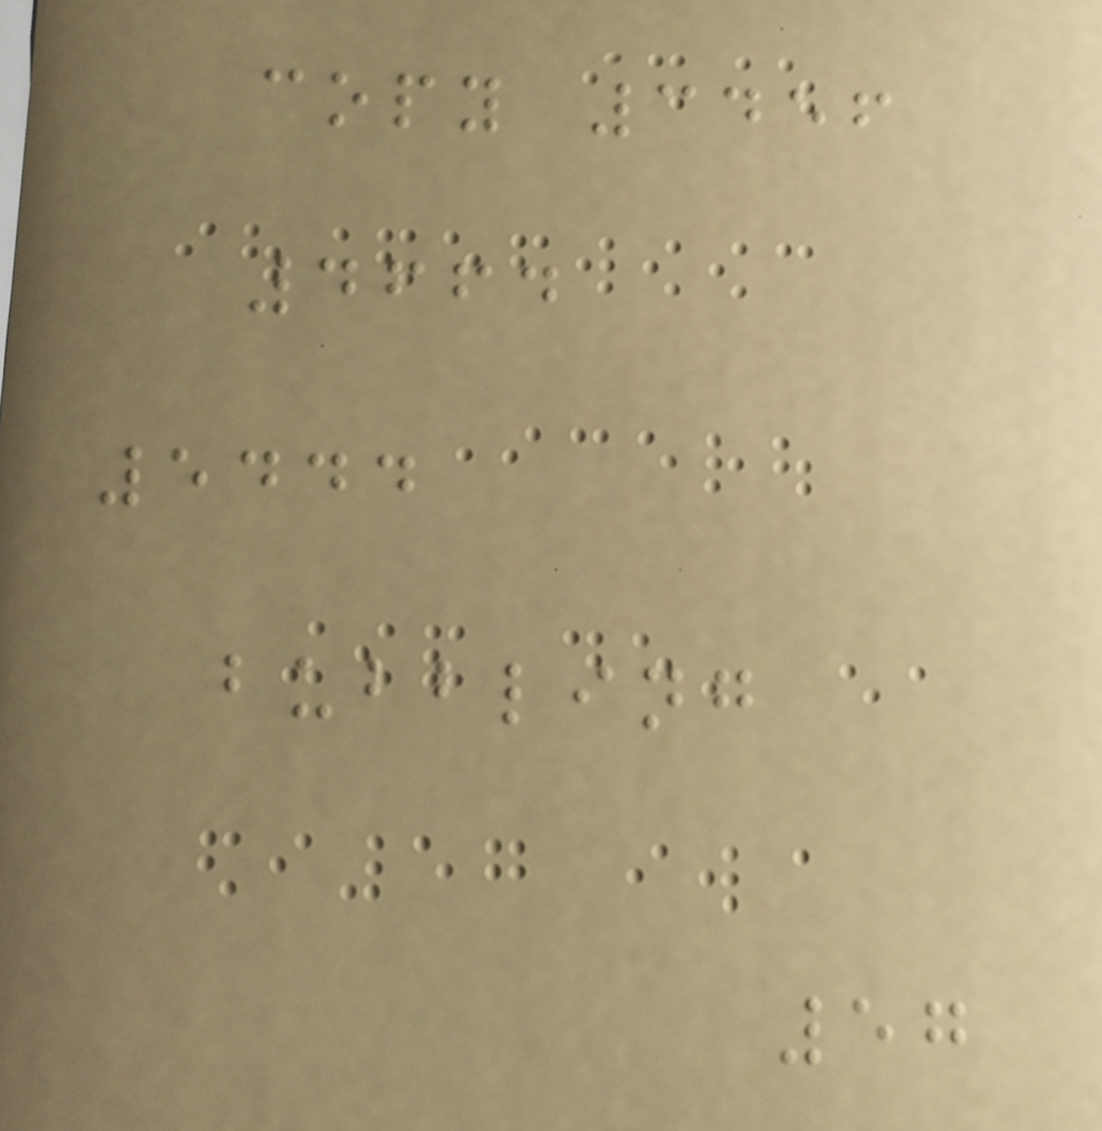copy 3456
4664
5444
bubbling
57
